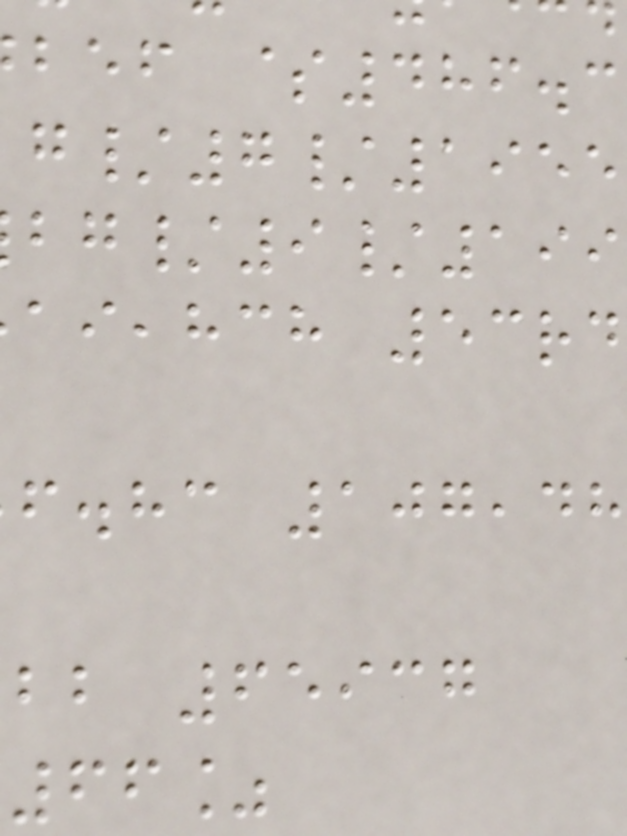bef $486.3
/7/1955
,hch 53rd
f.hc 107,48
bb 65937
66%
